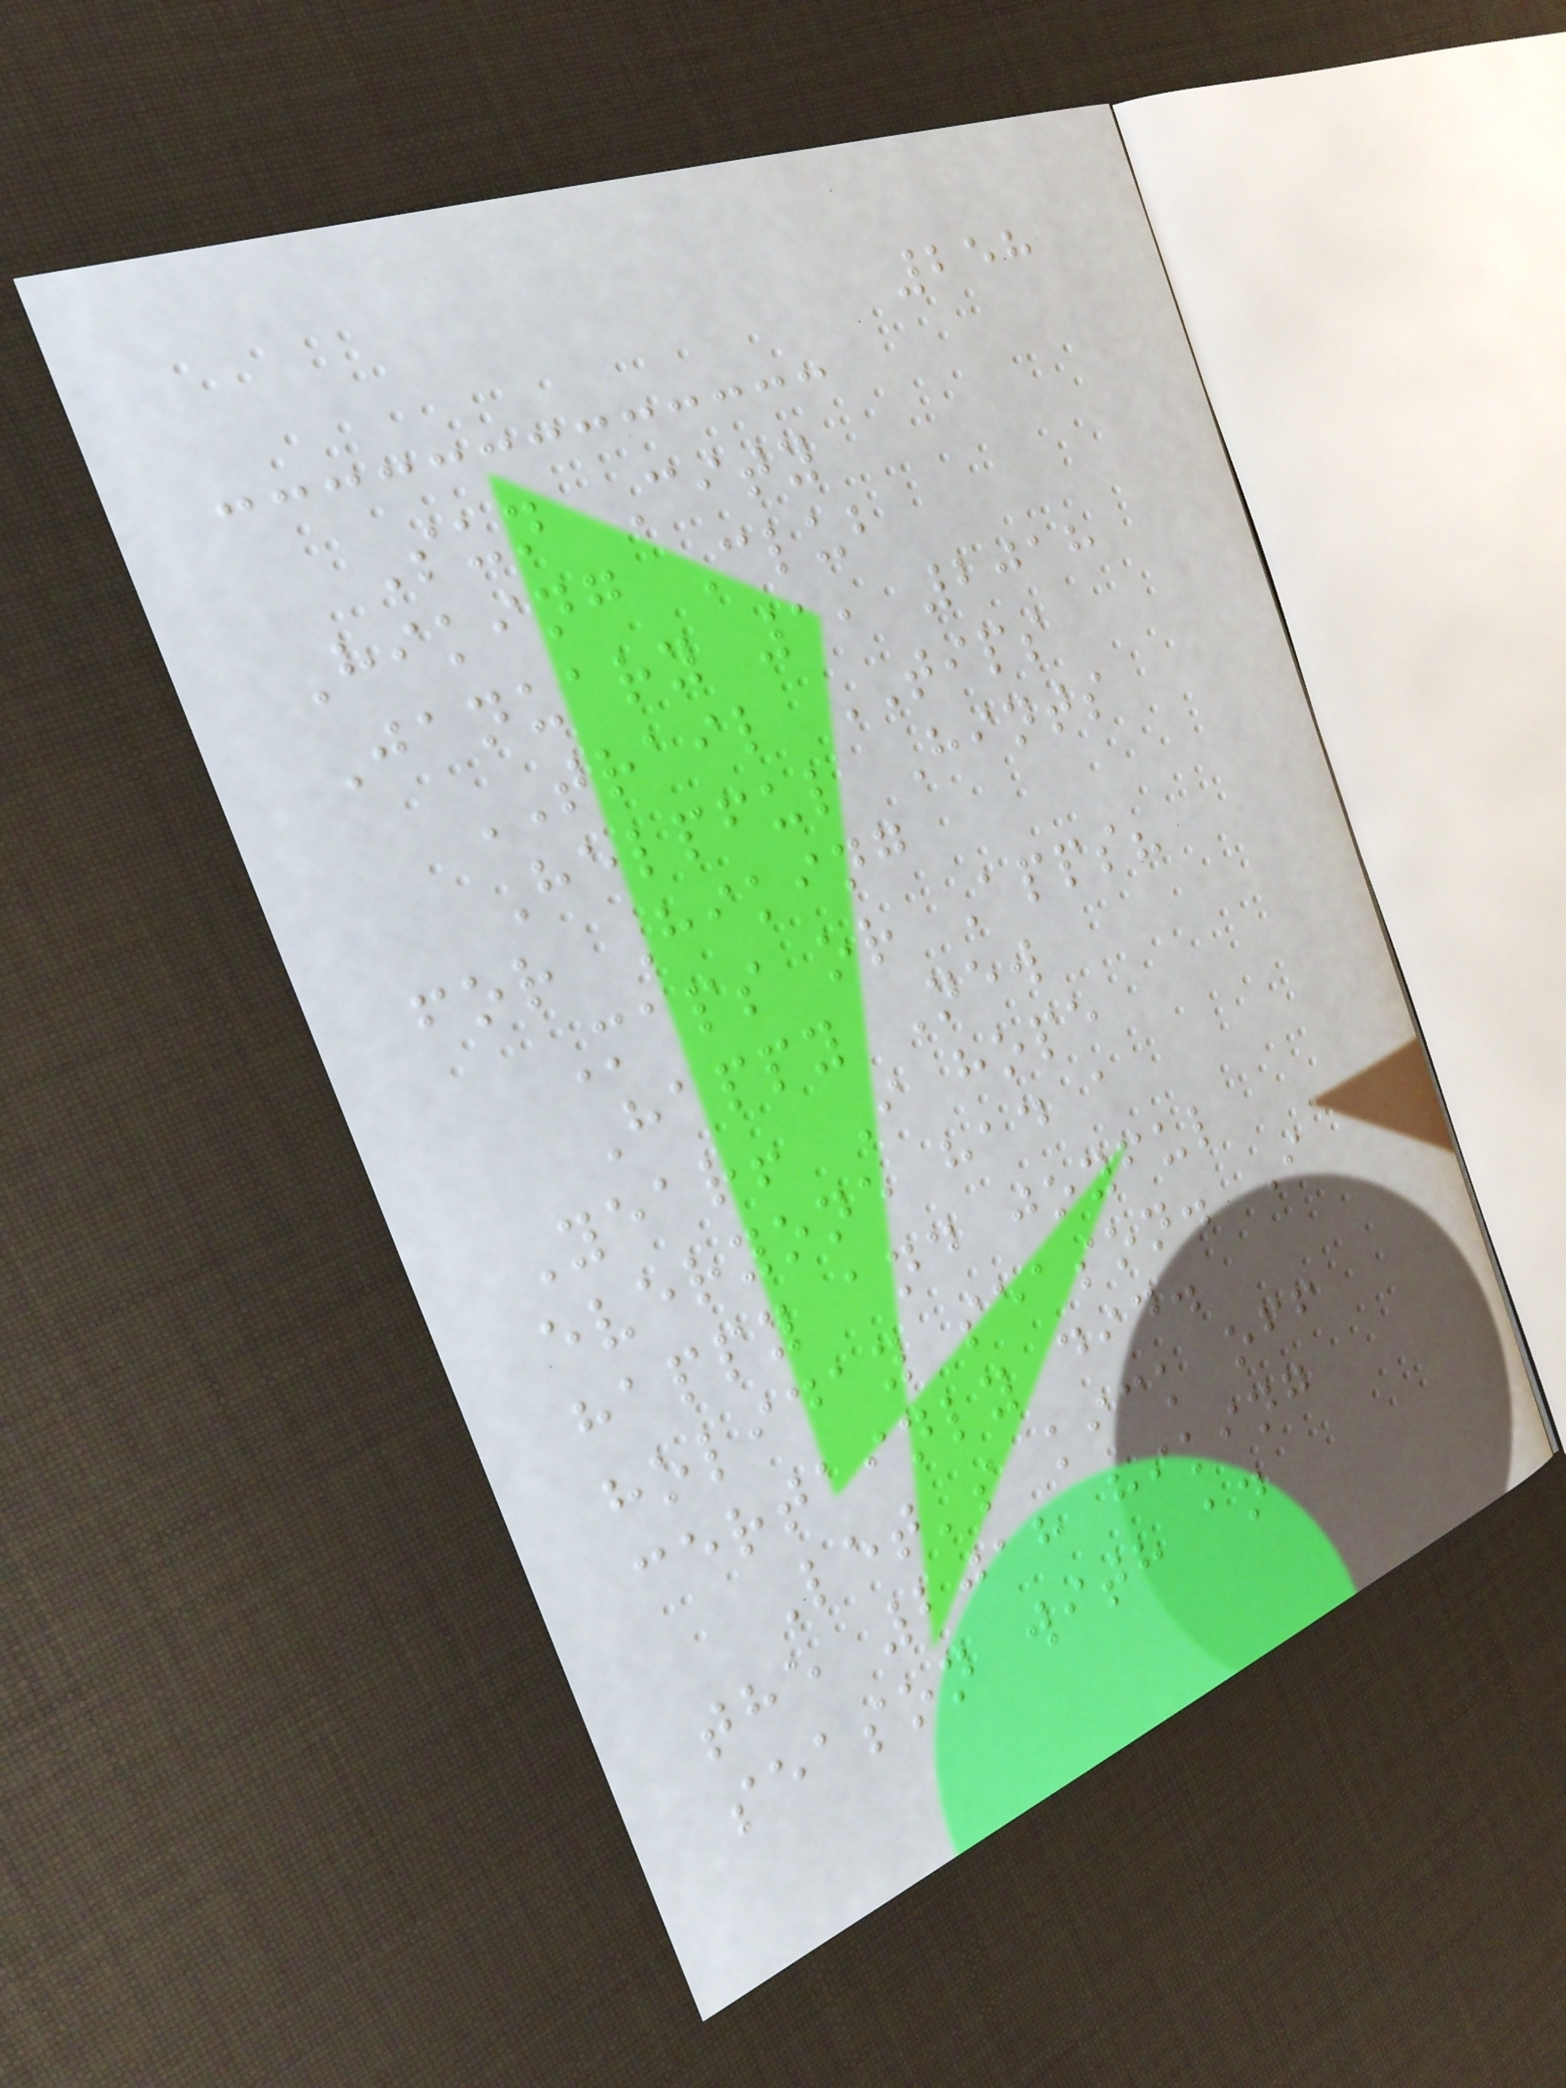258
Sun City
Hiking Club
January 1, 2018
TRAIL TIPS
Helpful Hints
for Hiking
Maps or Apps?
Happy New
Year! I hope
everyone had a
happy and joyful
holiday season. I
certainly did.
Let's kick off
the 2018 hiking
season with an
